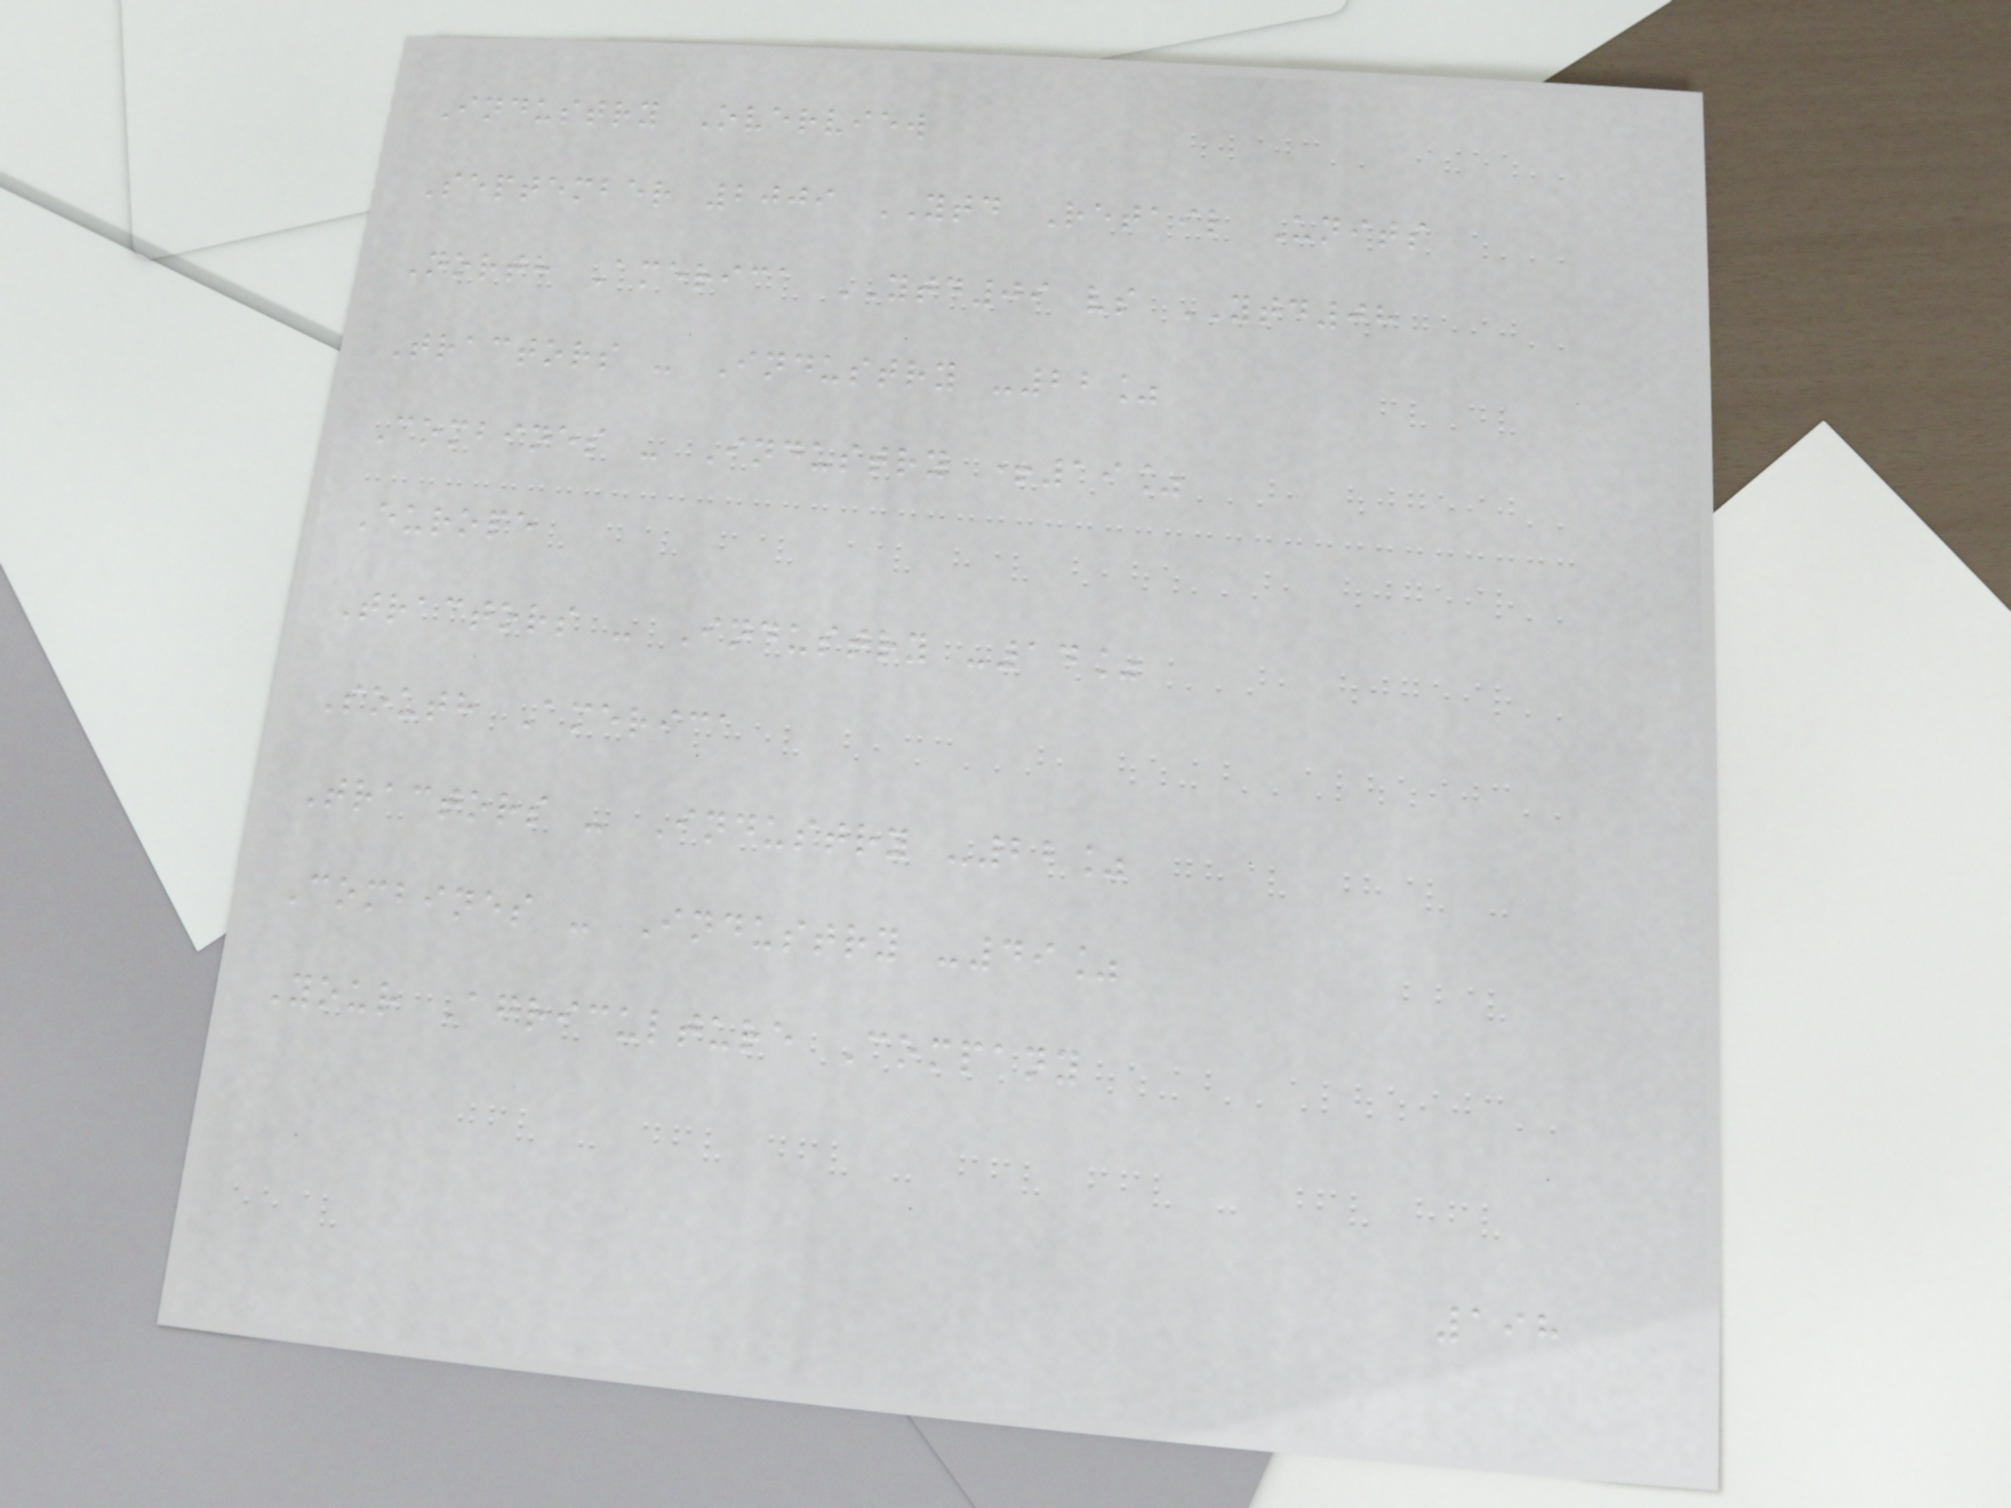Industry Overview
September 2009 YTD Retail Units
North America YTD09 vs YTD08
Tractors - Industry -22%
Combines - Industry +19%
Europe
Tractors - Industry -14%
South America
Tractors - Industry -22%
Combines - Industry -49%
Your Agriculture Company
198
